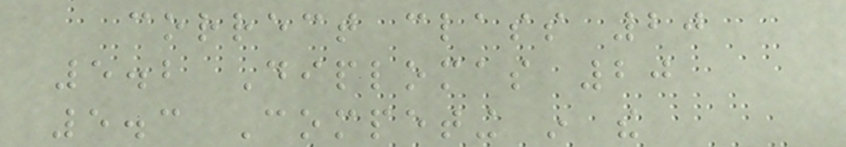correct class 20
5.2 Diplomas 20
5.3 Competing in the
